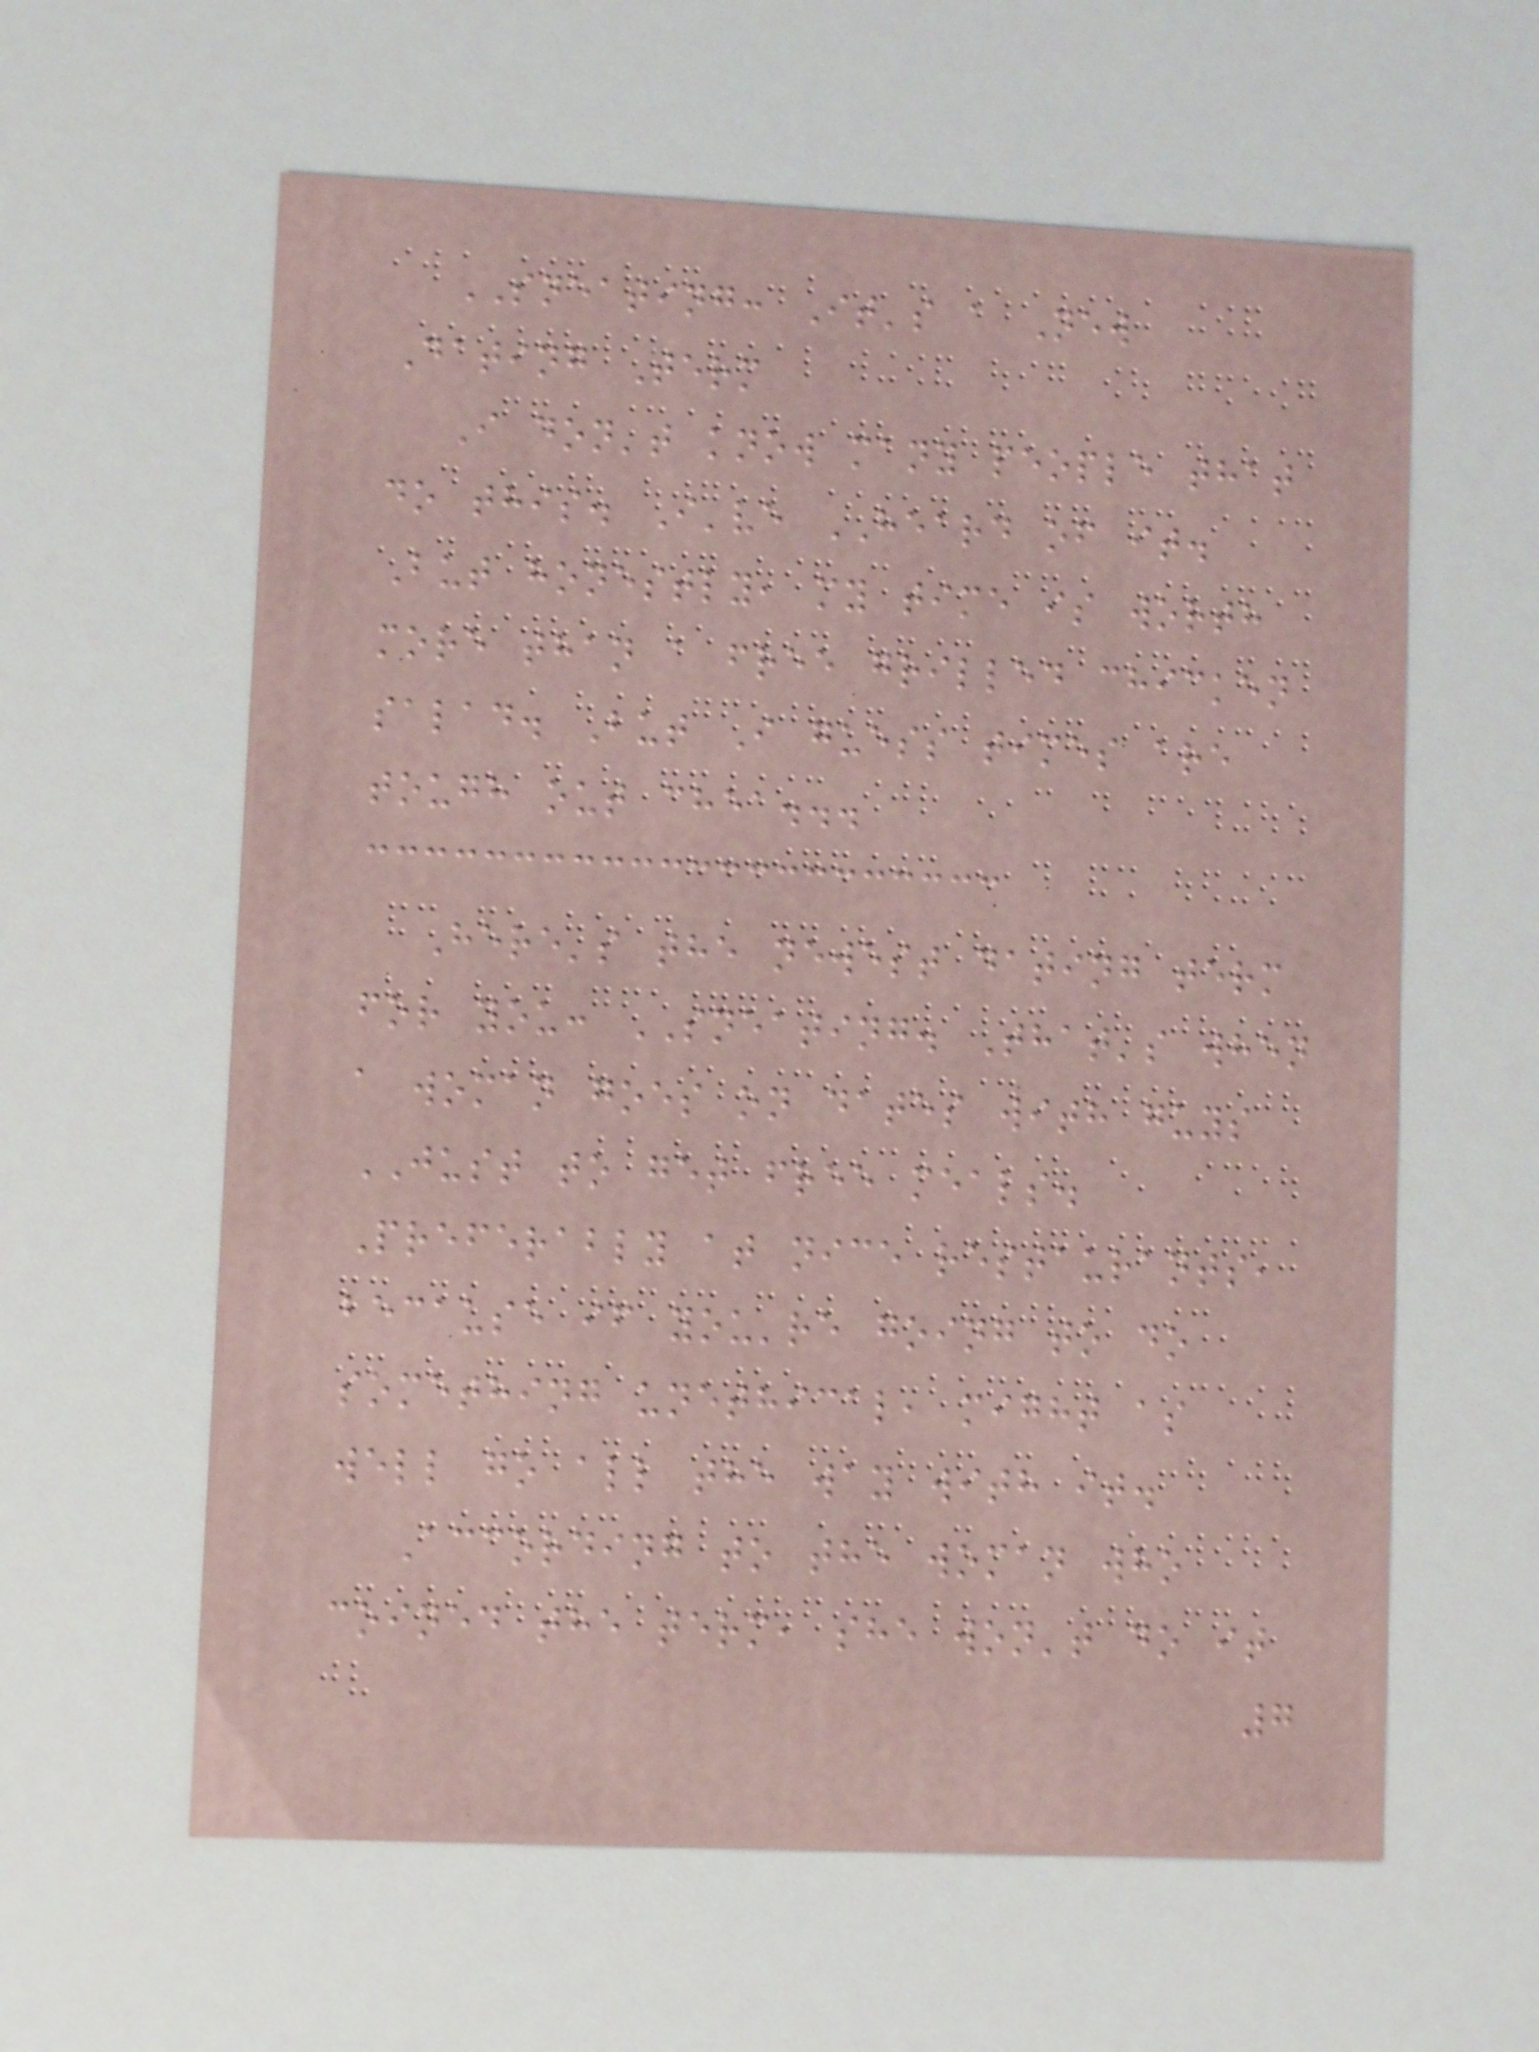SNEATING: It's a New
Dating Term
I don't know many people that
do this. I've HEARD of it.
But honestly, my time is worth
more than a free grilled chicken
salad. But I guess times are
tough out chea...
Here's the newest dating term
for you: SNEATING. That's when
a woman goes on dates with guys
JUST to get free meals.
Preferably at nice restaurants,
because if you're going to do
something unethical, might as
well go all the way with it.
According to the woman who
coined the term, she won't do it
7
